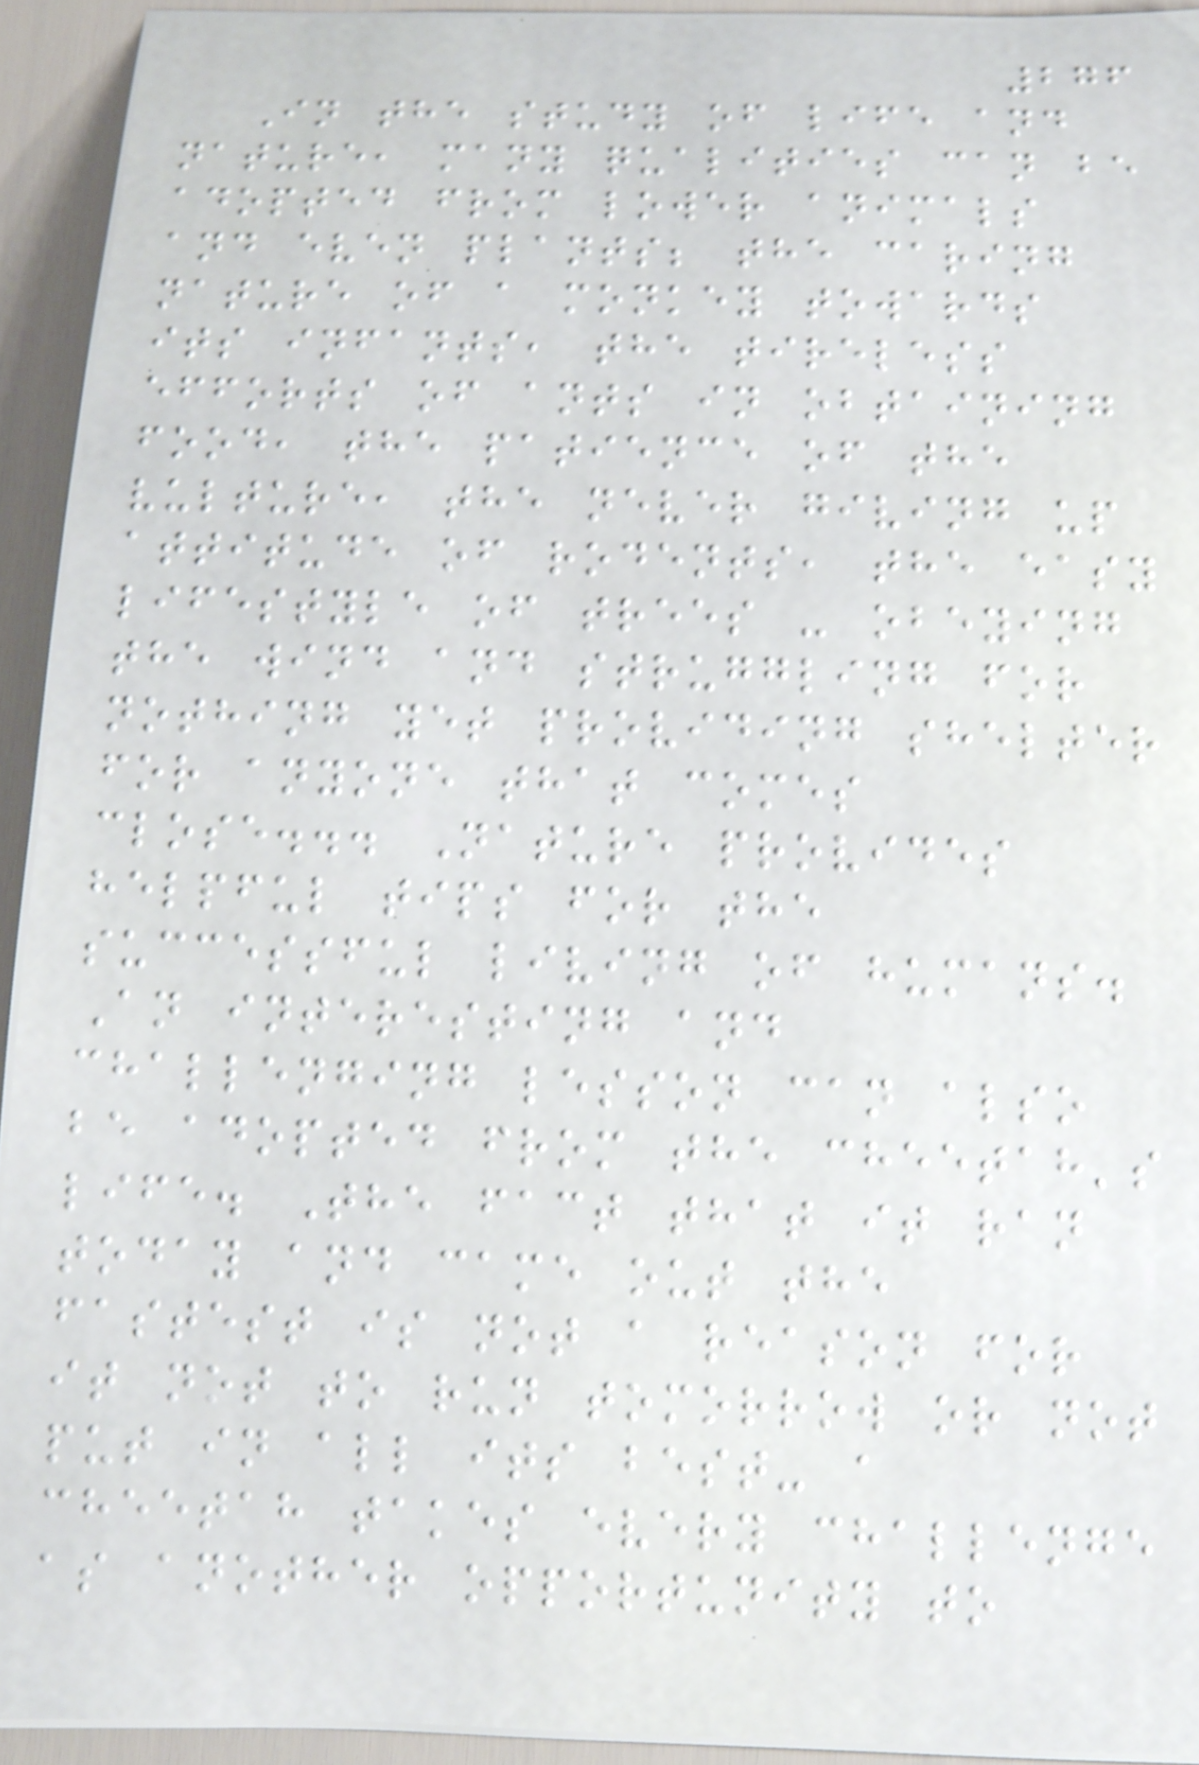276
In the study of life and
nature, many qualities can be
adopted from lower animals
and even plants; the caring
nature of a monkey towards
its infants, the tireless
efforts of ants in obtaining
food, the patience of the
vulture, the never giving up
attitude of rodents, the easy
lifestyle of trees - obeying
the wind and struggling for
nothing yet providing shelter
for anyone that comes
close... Nature provides
helpful tips for the
successful living of humans.
An interesting and
challenging lesson can also
be adopted from the cheetah's
life. The fact that it ran
today and came out the
fastest is not a reason for
it not to run tomorrow or not
put in all its best- a
cheetah takes every challenge
as another opportunity to
